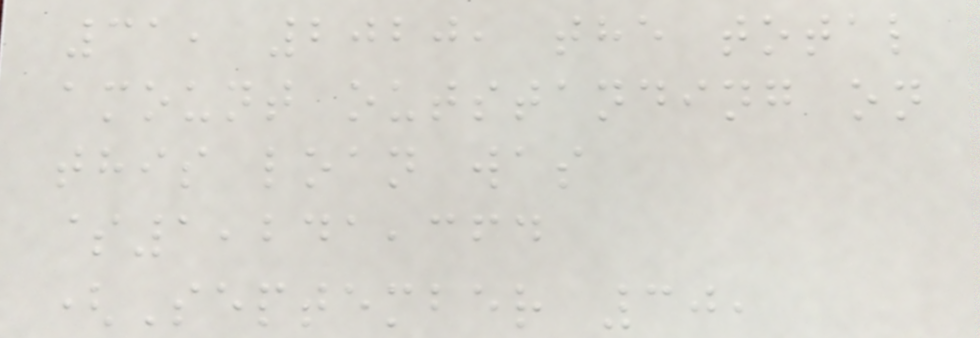31, 2020, the total
amount outstanding on
this loan was
$1,241,364
(September 30,
